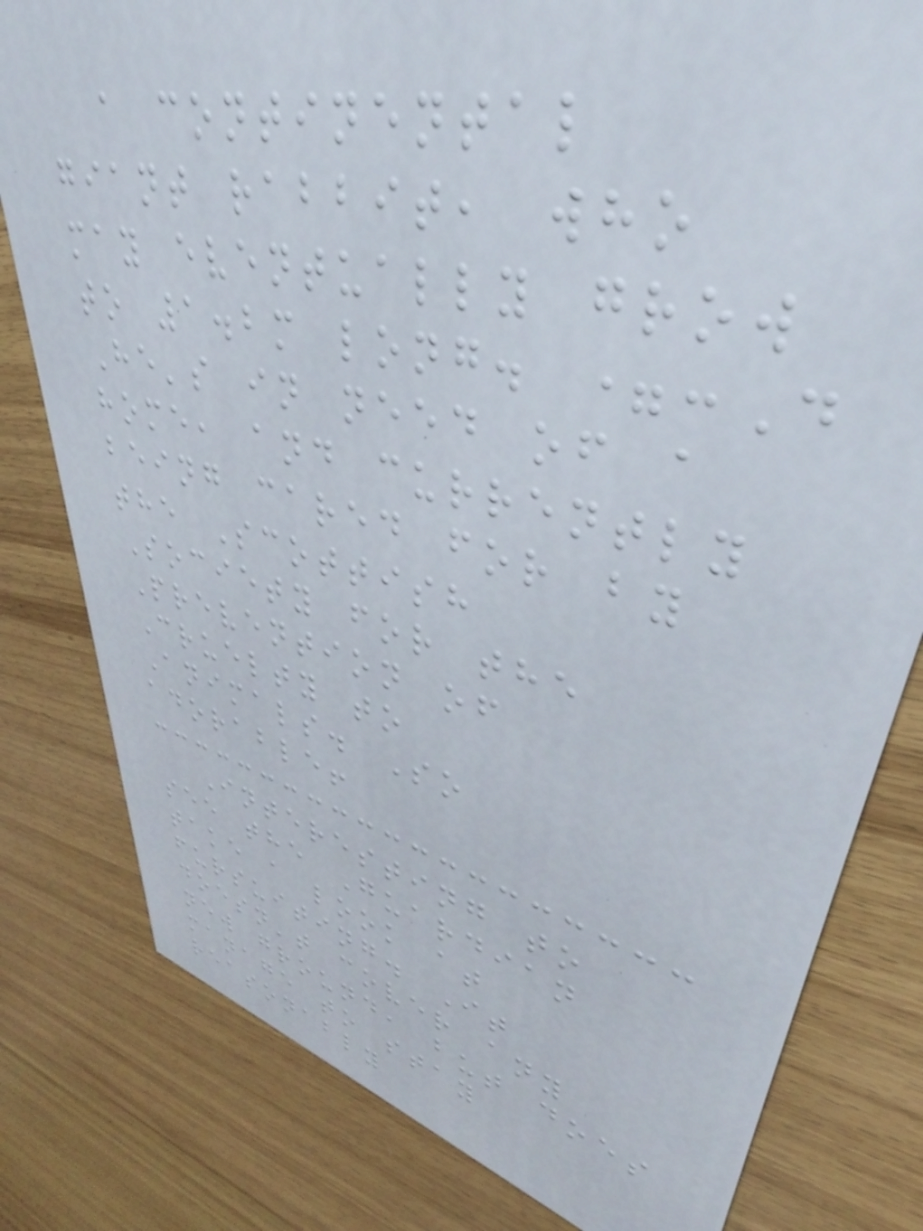a continental
giant rabbit, who
may eventually grow
to 1.2m long. =:D
He's in need of a
home, and currently
being cared for by
the Scottish
Society for the
Prevention of
Cruelty to
Animals. So
adorable!
Interesting to
see the Guardian
take a look at
fursuiting. It
doesn't cover any
new ground, but does
manage to stay
reasonably
